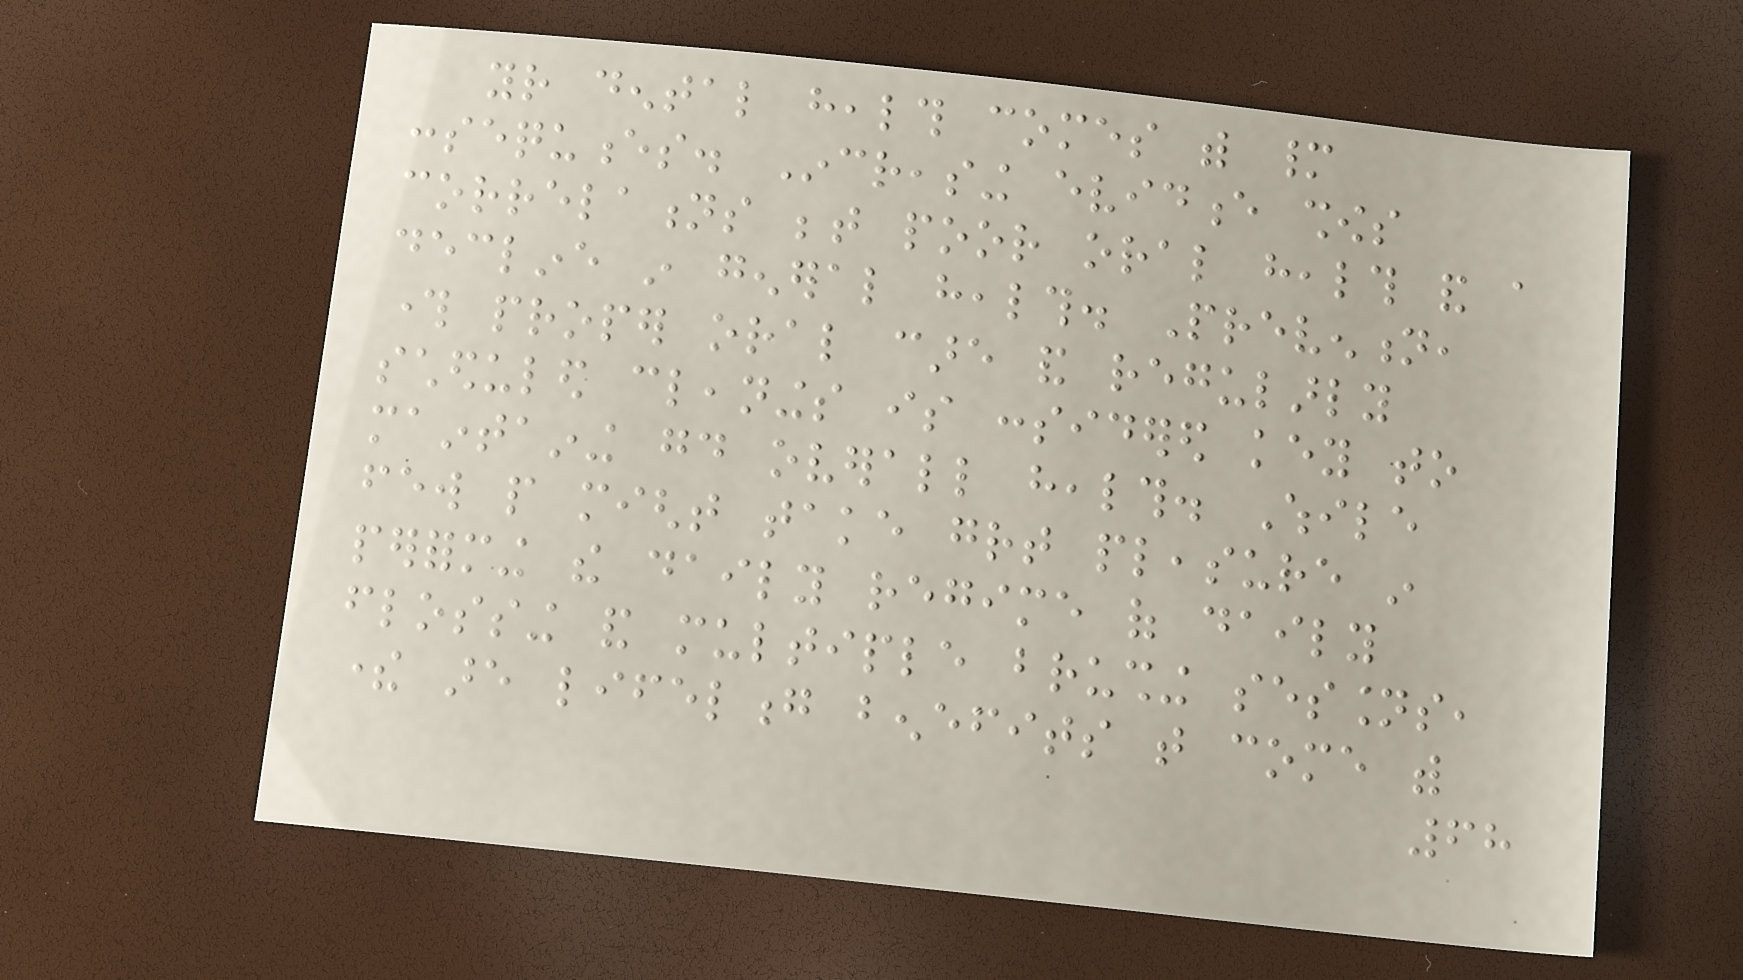your dental health comes with many
consequences. Increasing evidence shows
correlations between poor oral health and a
decline in general health. Prevention,
through proper oral care and regularly
scheduled cleanings is considered key to
maintaining good overall health. While
few people might take great pleasure in
performing the daily regime of daily
flossing and multiple brushing sessions,
there are lifelong benefits that come with
68
